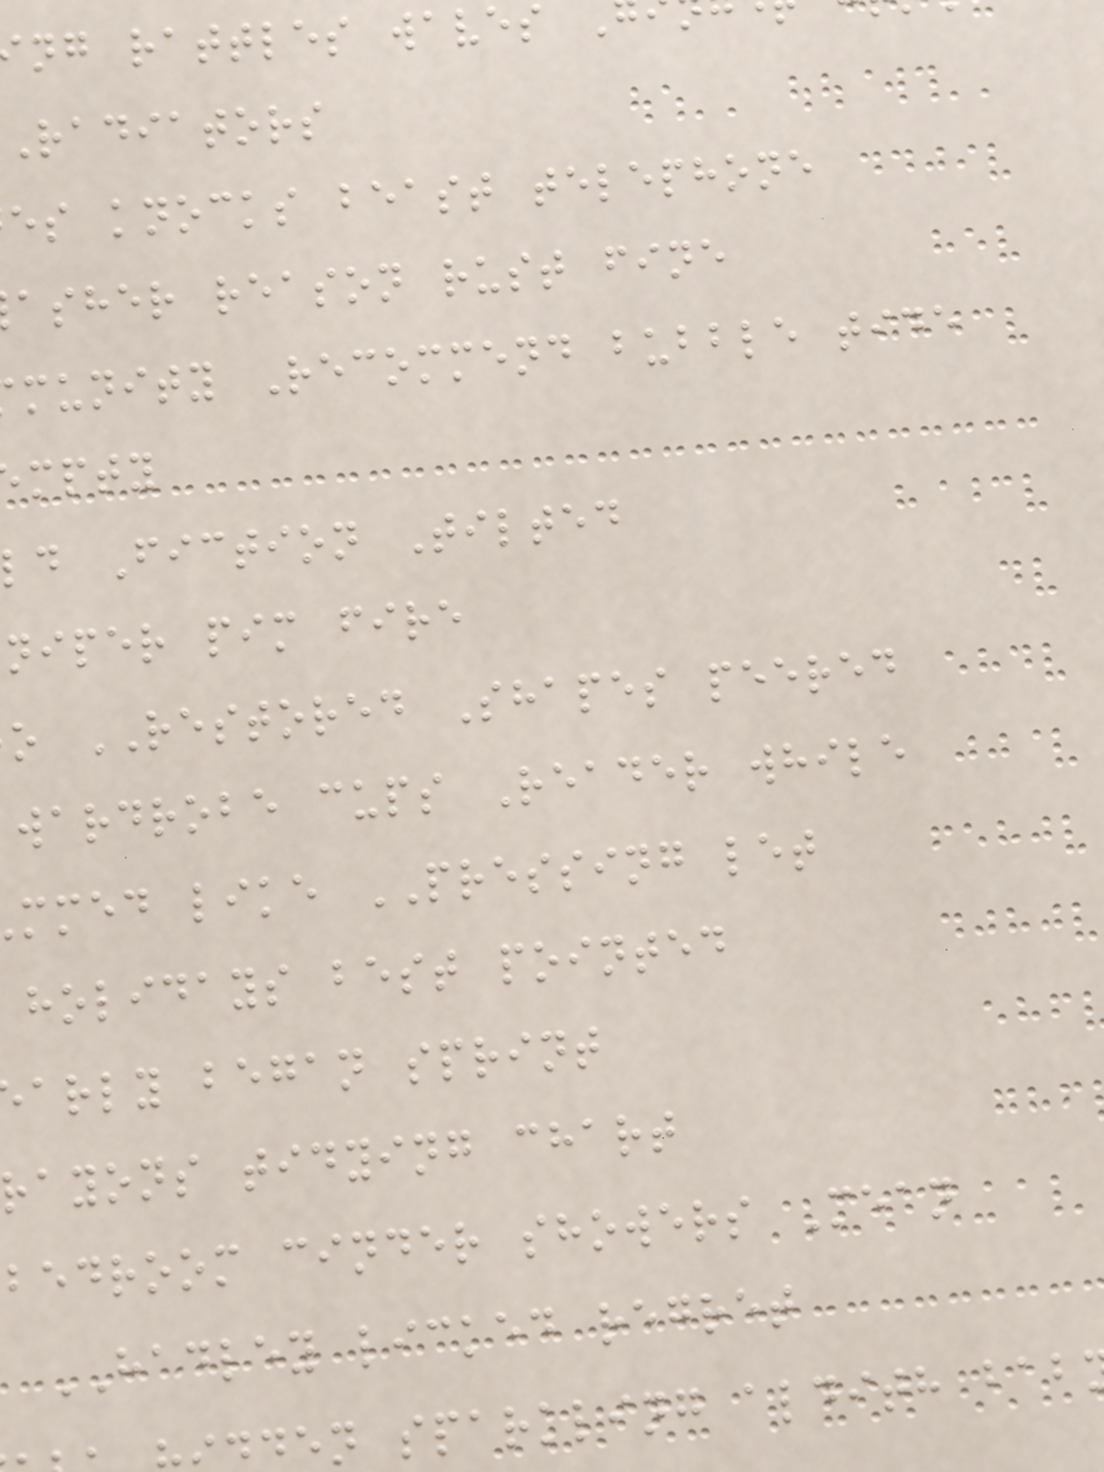ng rattles waves
radiators
es knocks beast telephone
asher reason rust fine
munity Recommend bubble tide
mpty
ld Fiction Tilted
niper pim fire
o RESTORED Shapes peered
wardrobe cups Reader while
mmed like PRESSING let
holidays best pointed
arly began sprint
rayons tidying chart
bedroom cinder showers Mean
HADLEY licked regret
en sparkling aldith bab
